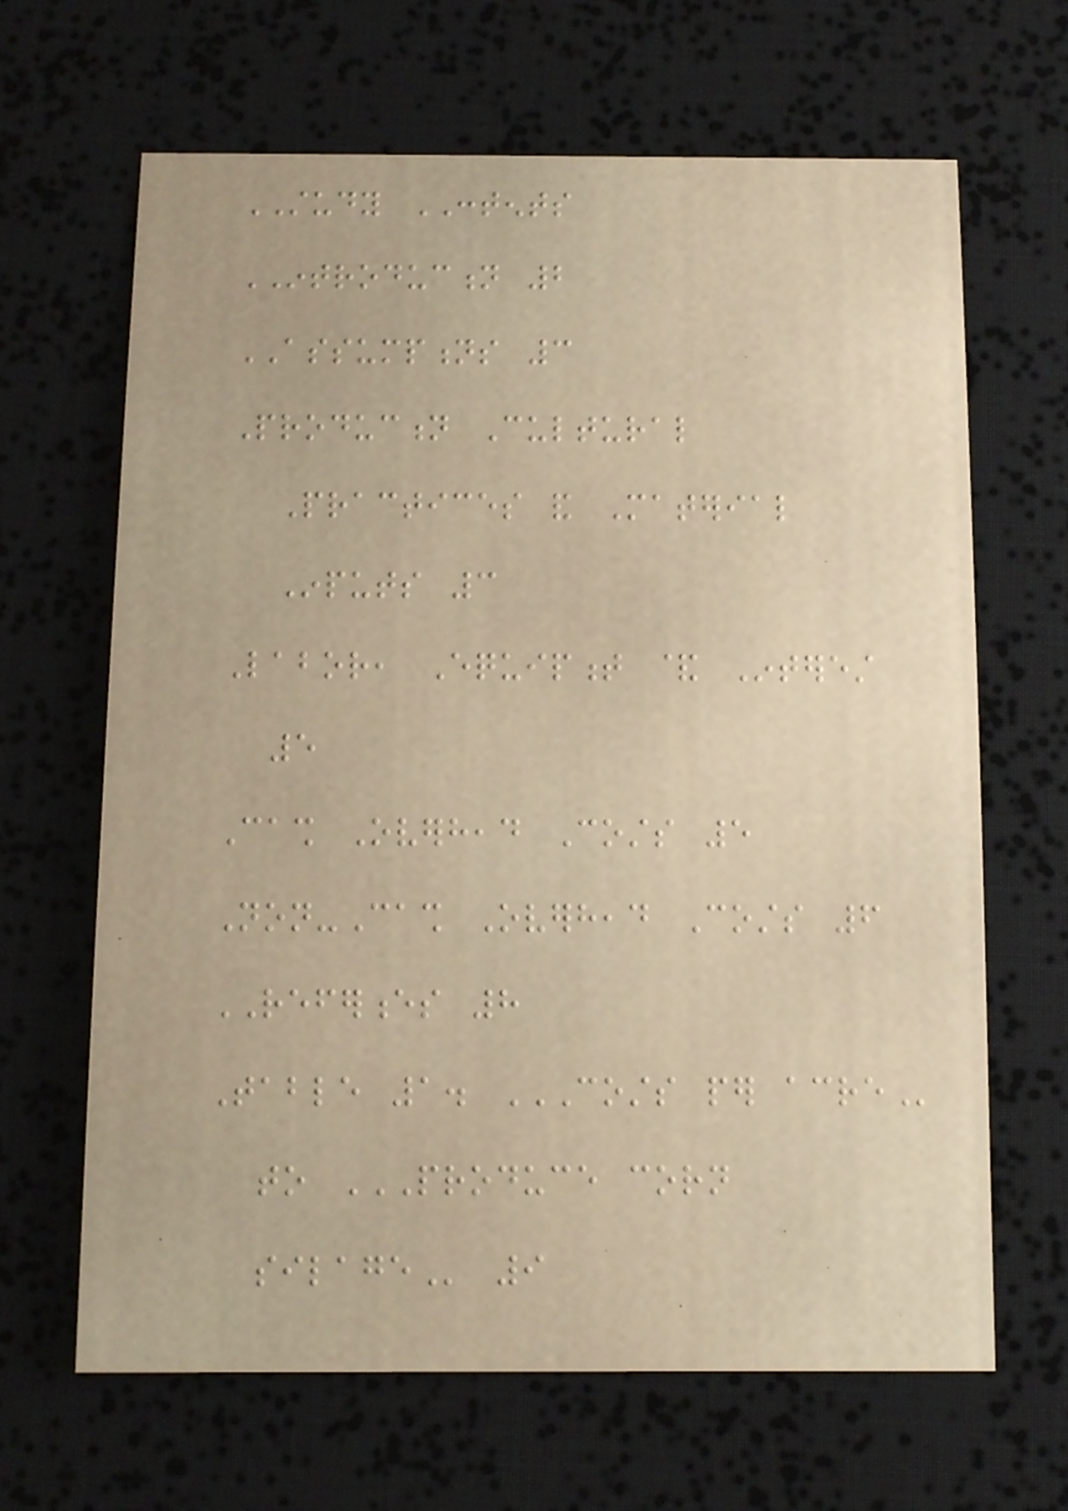STUDY CONTENTS
INTRODUCTION 2
ASSUMPTIONS 3
Production Cultural
Practices and Material
Inputs 3
Labor, Equipment & Interest
5
Cash Overhead Costs 5
Non-Cash Overhead Costs 6
REFERENCES 8
Table 1. COSTS PER ACRE
to PRODUCE CORN
SILAGE 9
